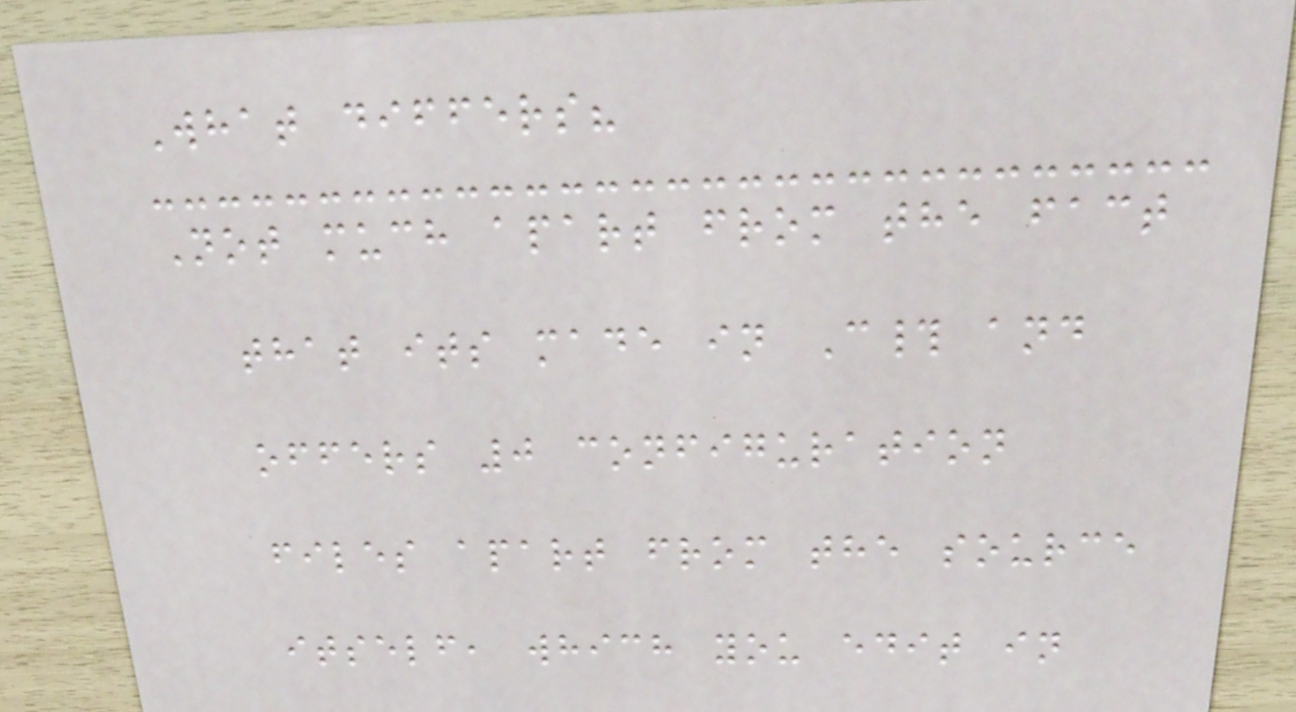What differs?
Not much apart from the fact
that its made in C# and
offers 0 configuration
files apart from the source
itself, which you edit in
